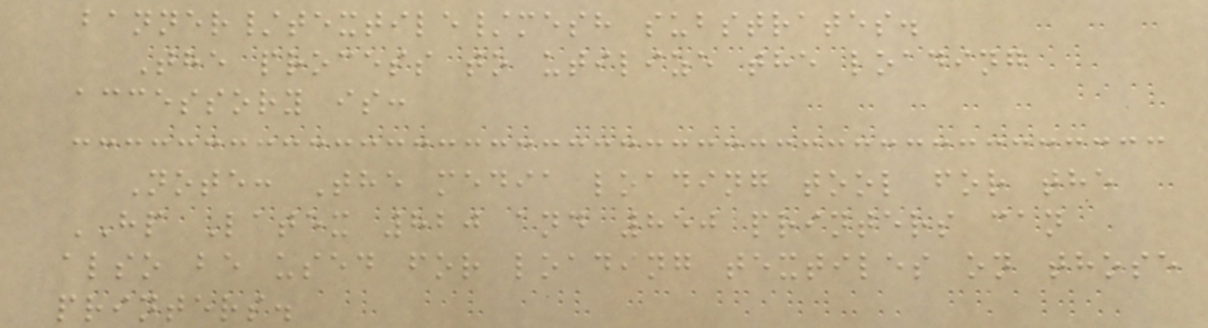banner/textile/mesh substrates.
The process to utilize the loading
accessory is:
Note: The media loading tool for the
HP Latex 820 and 850 printers can
also be used for loading textiles on those
printers.
